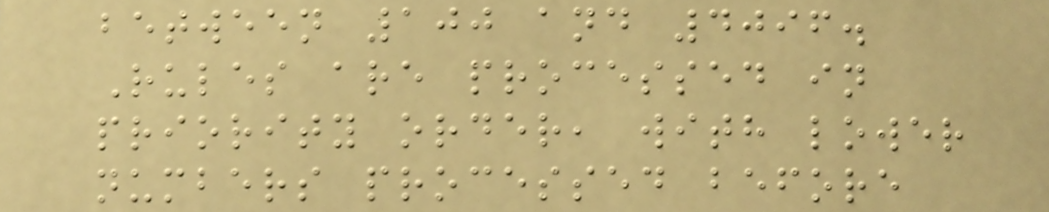between 100 and 4096.
Rules are processed in
priority order, with lower
numbers processed before
